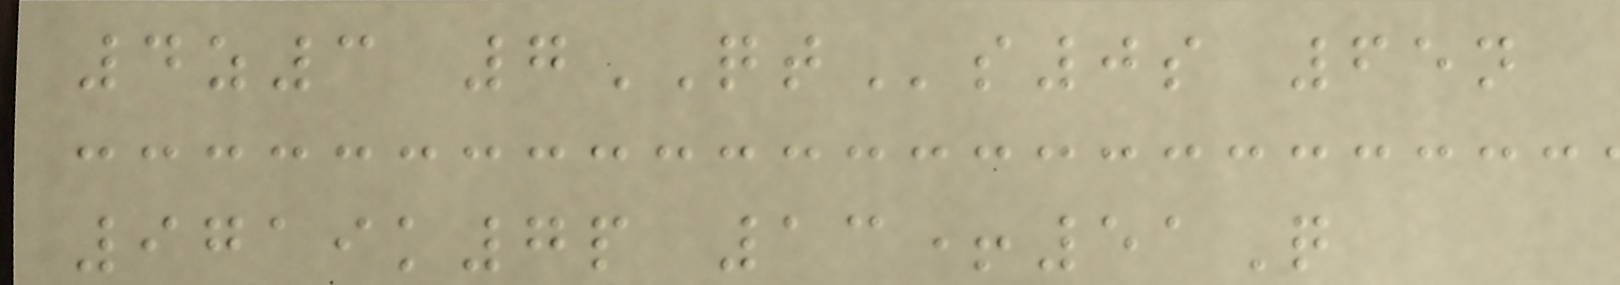4z3 7QTs0s 65n
9719k7p 13+51Q
